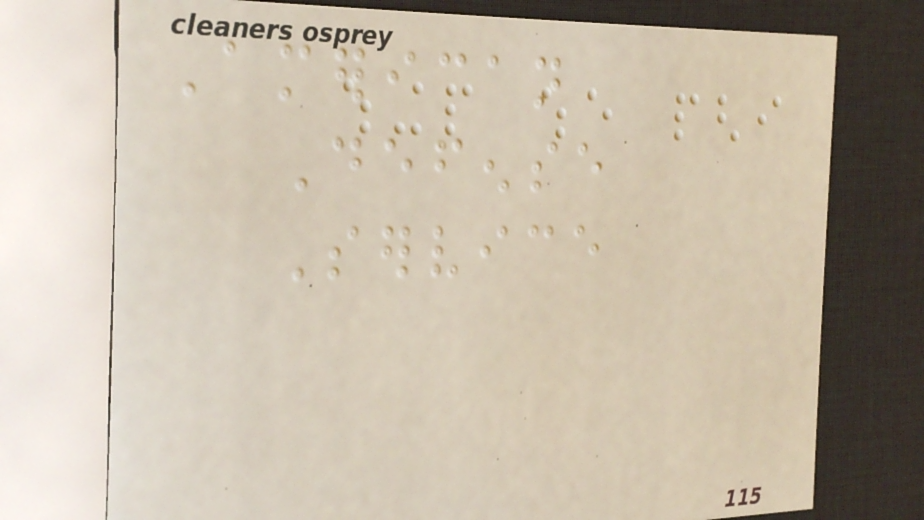American
Defense
Service
